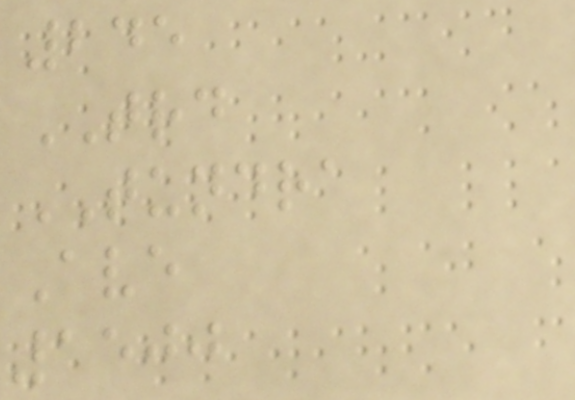245
TRD
TUNDRA
Ave
1500
